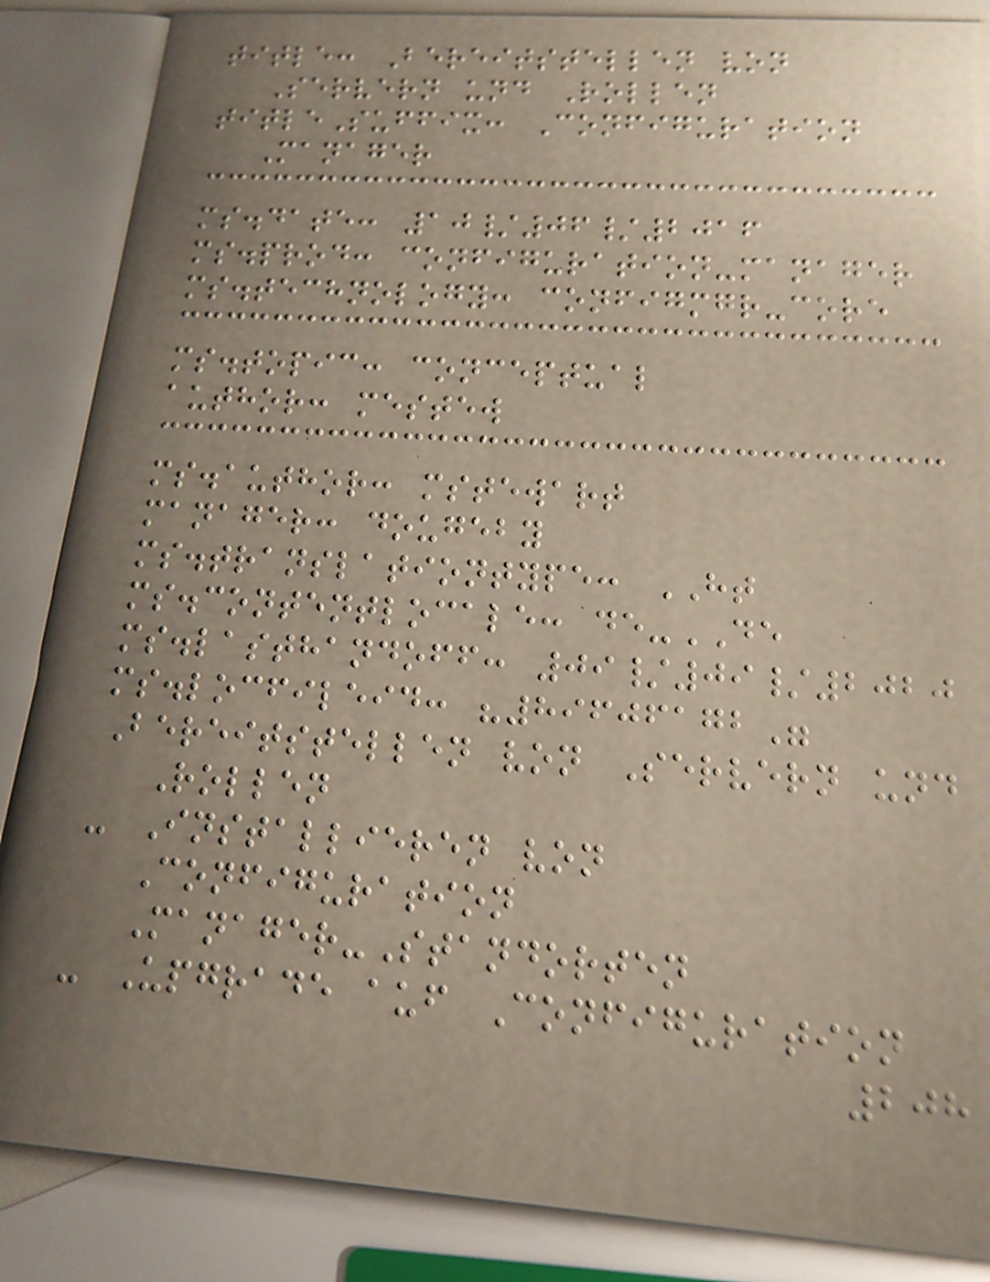title: Bereitstellen von
Servern und Rollen
titleSuffix: Configuration
Manager
ms.date: 10/06/2016
ms.prod: configuration-manager
ms.technology: configmgr-core
ms.topic: conceptual
author: mestew
ms.author: mstewart
manager: dougeby
ms.translationtype: HT
ms.contentlocale: de-DE
ms.lasthandoff: 09/09/2020
ms.locfileid: "89606172"
Bereitstellen von Servern und
Rollen
- Installieren von
Configuration
Manager-Standorten
- Upgrade auf Configuration
208
